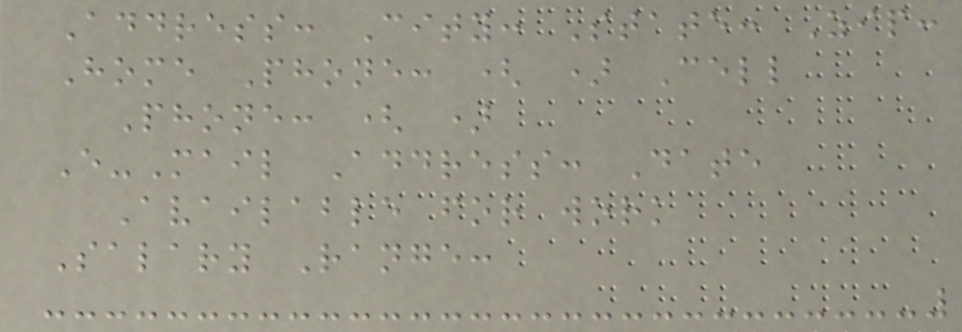Address: City: State: Zip:
Home Phone: ( ) Cell
Phone: ( )
E-Mail Address: Date
Available for work
Salary Range:
